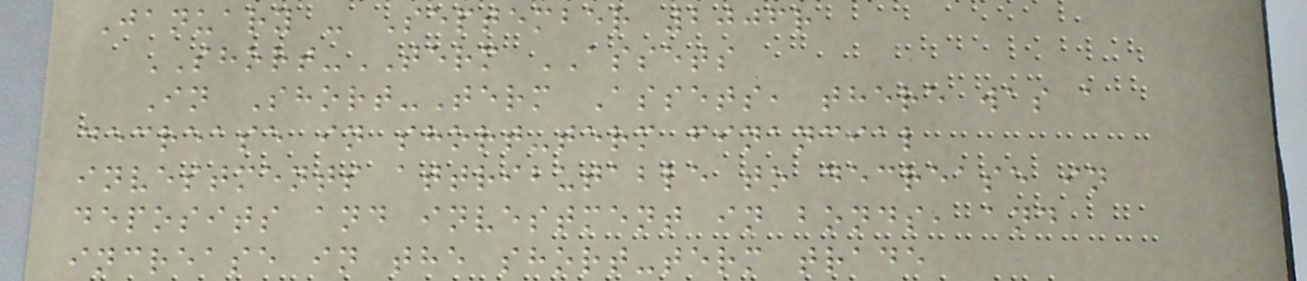January - September 2006r
SHORT-TERM ASSETS
In Short-Term Assets, there was a
decrease in short-term financial
investments attributable to decrease in
deposits and investment in bonds, and
increase in the short-term trade
